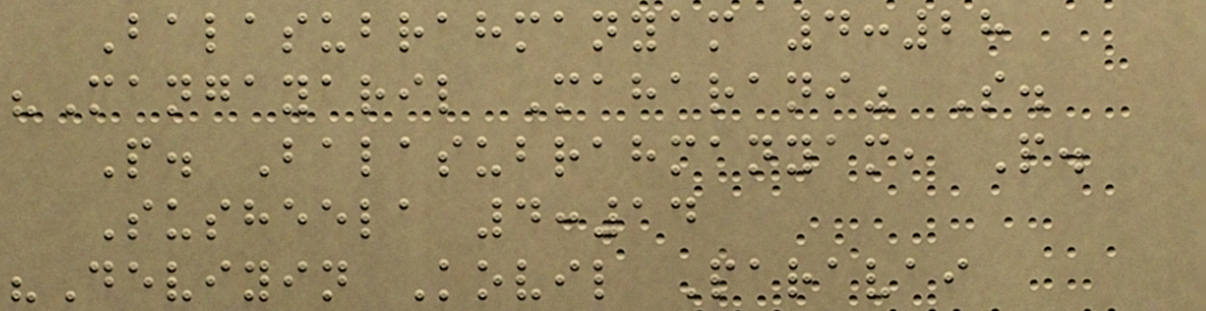Balasubrahmanyam 4:28
"Mangayaril Maharani" S.
P. Balasubrahmanyam, P.
Susheela 4:14
"Deviyin Kovil Paravai
